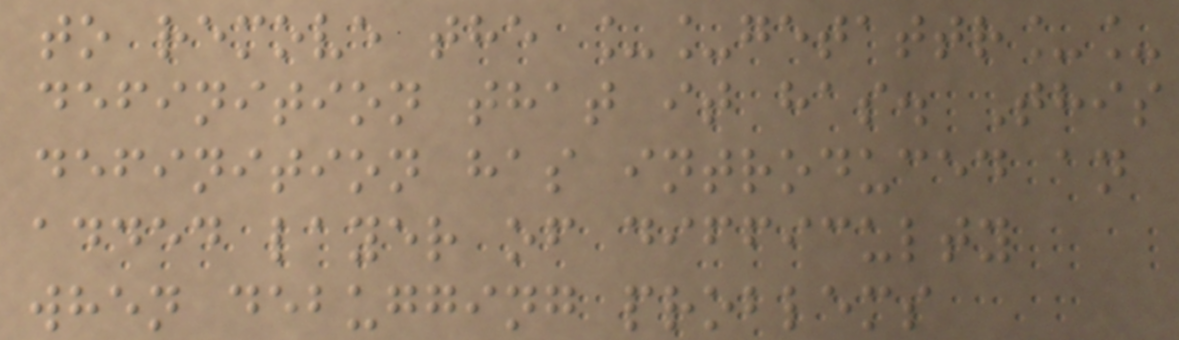to remove the __getattr__
definition that it has. This
definition has introduced an
added layer of difficulty
when debugging problems
